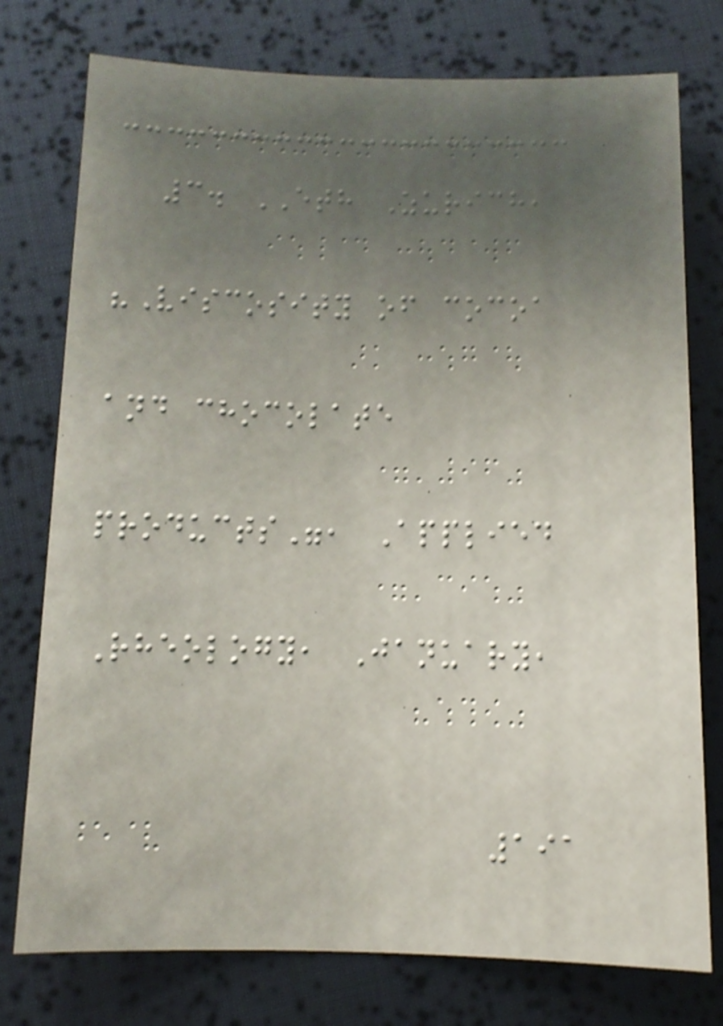3. ETH Zurich,
"Viscosity of cocoa
and chocolate
products", Applied
Rheology, January,
191
